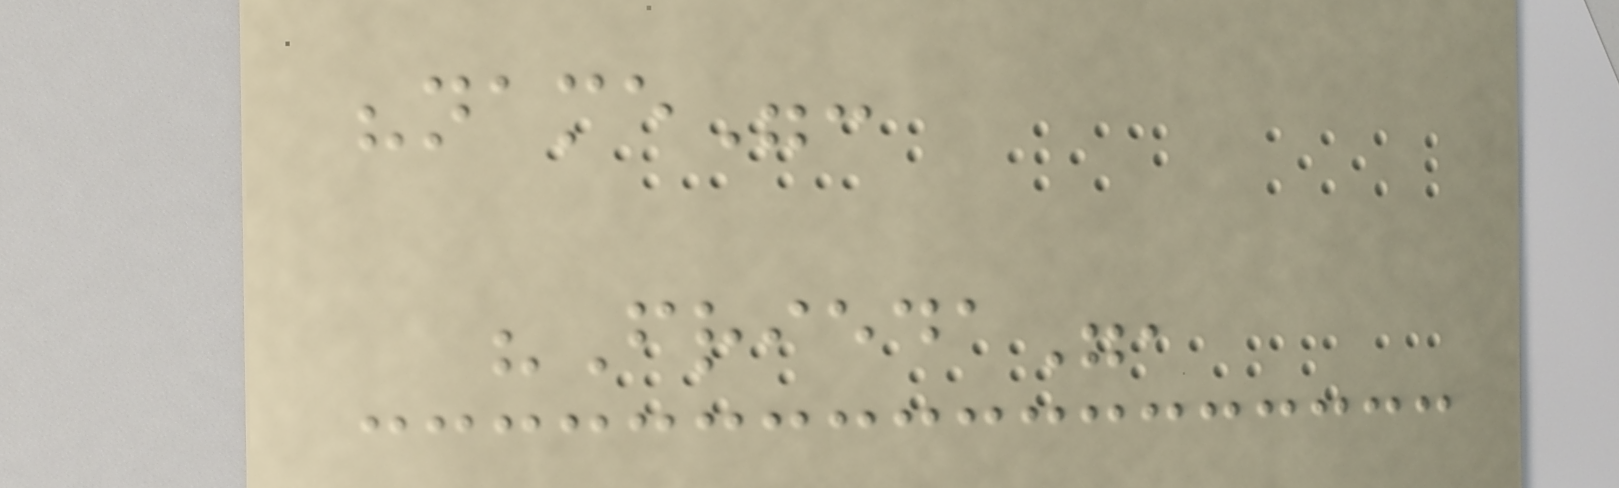"name":
"Frieda",
